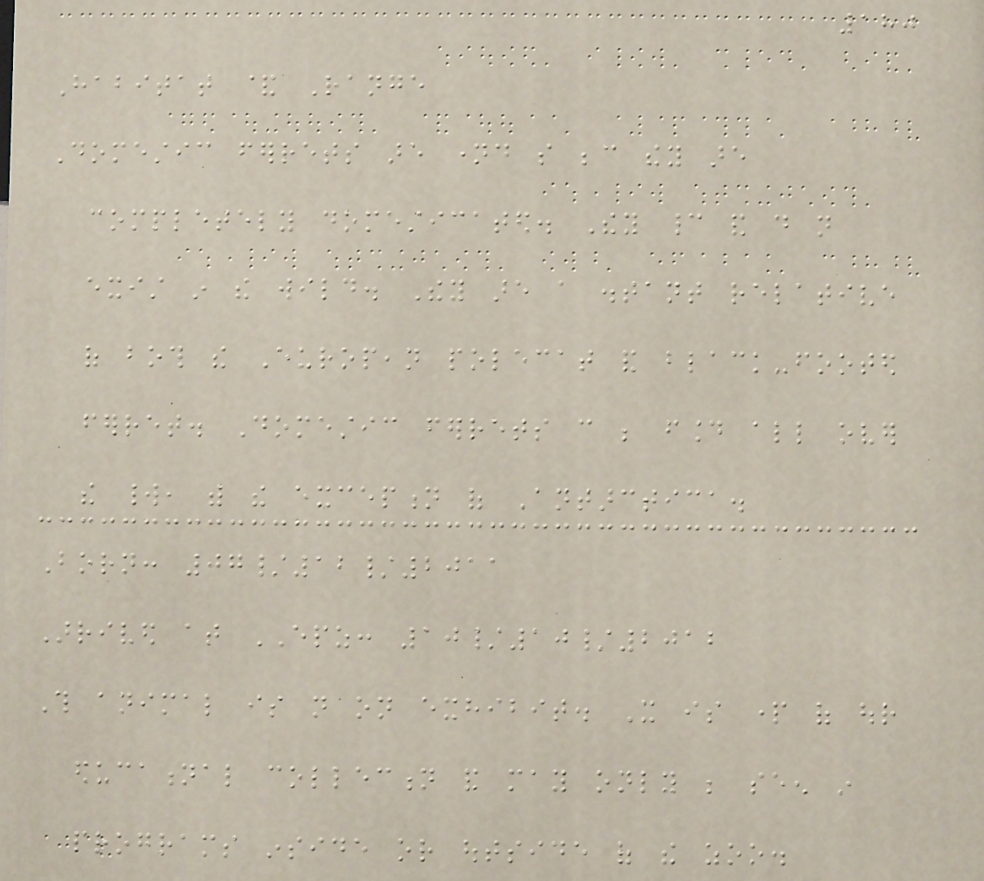180
Habitat & Range
Domestic ferrets are named so because they are
completely domesticated. They cannot and do not
exist in the wild. They are a distant relative
of both the European polecat and black-footed
ferret. Domestic ferrets can be found all over
the world, with the exception of Antarctica.
Born: 07/12/2011
Arrived at EPZ: 10/10/2012
This animal is not on exhibit. It is part of our
educational collection and may only be seen in
programs inside or outside of the zoo.
